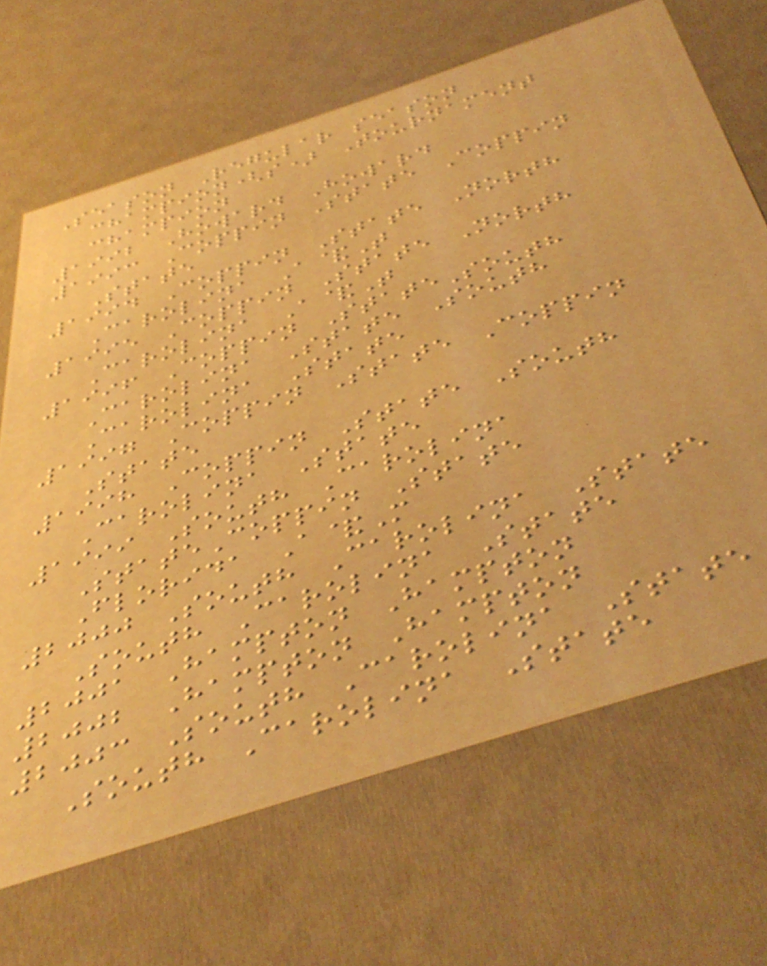Season Regular season
champion(s) Tournament
champion
1992 Howard Howard
1993 Coppin State Coppin
State
1994 Coppin State North
Carolina A&T
1995 Coppin State North
Carolina A&T
1996 Coppin StateSouth
Carolina State South
Carolina State
1997 Coppin State Coppin
State
1998 Coppin State South
Carolina State
1999 South Carolina
StateCoppin State
Florida A&M
2000 South Carolina State
South Carolina State
2001 Hampton Hampton
2002 Hampton Hampton
2003 South Carolina State
South Carolina State
